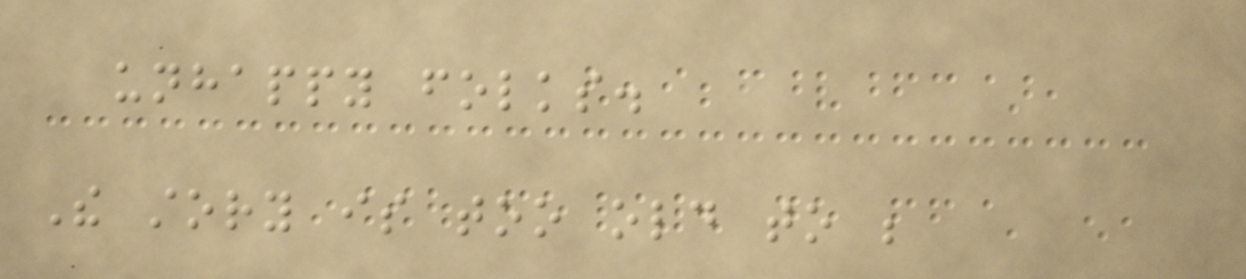unhappy folks.
The story is too old to be
